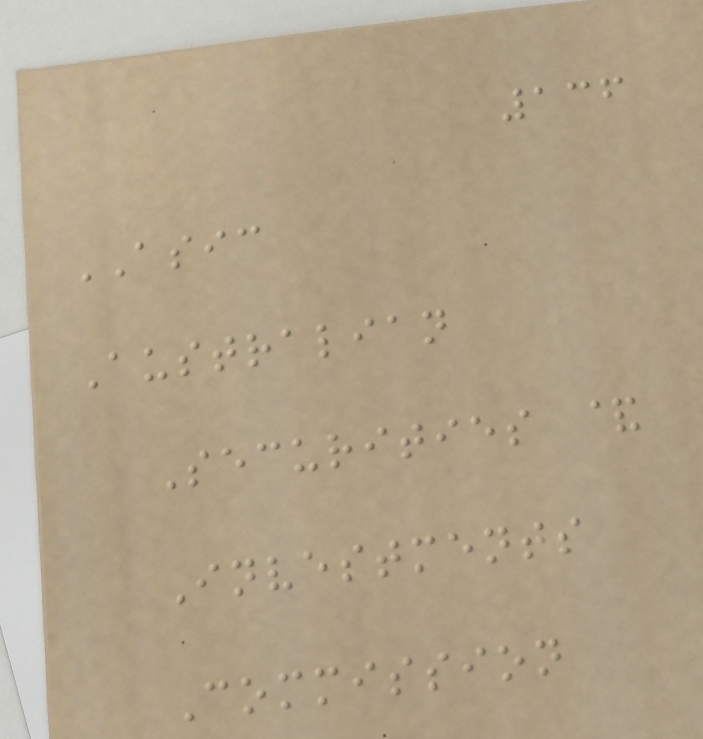136
ASIC
Australian
Securities &
Investments
Commission
